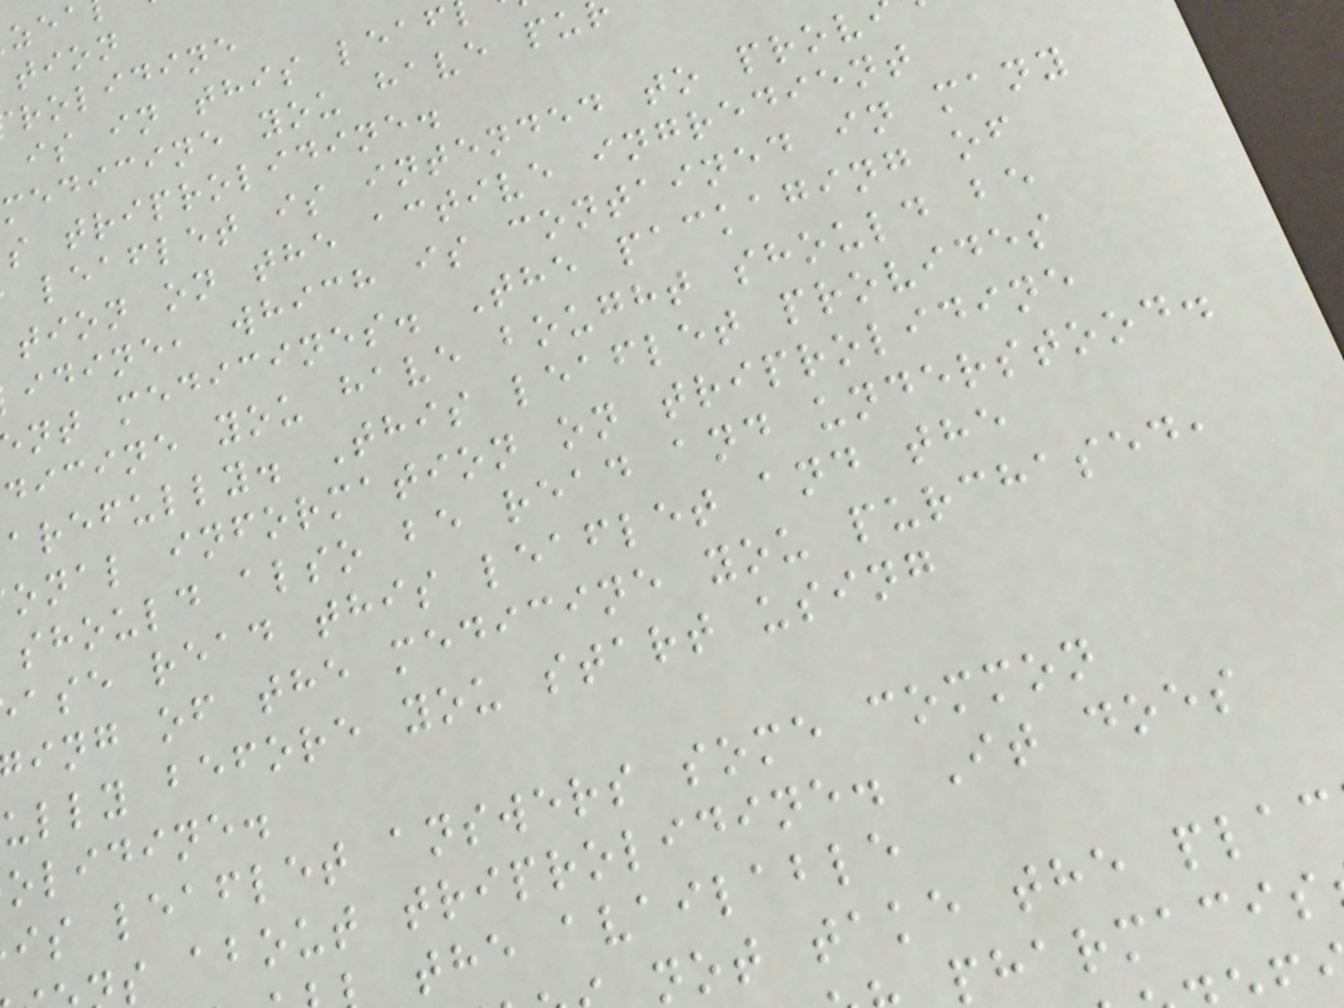tion
rolidine
is in this leaf
medicine you have pu
s triprolidine.
leaflet is intended to prov
tion on the active ingredient
idine, which is contained in many
nt medicines. The packaging of
dicine you have bought should be
arefully. This leaflet provides
onal information on triprolidine
should also be read and understood.
ase read this leaflet and the
ing of the medicine you purchased,
ully before you start using
olidine.
is leaflet answers some common
s about triprolidine. It does
the available
not take the plac
